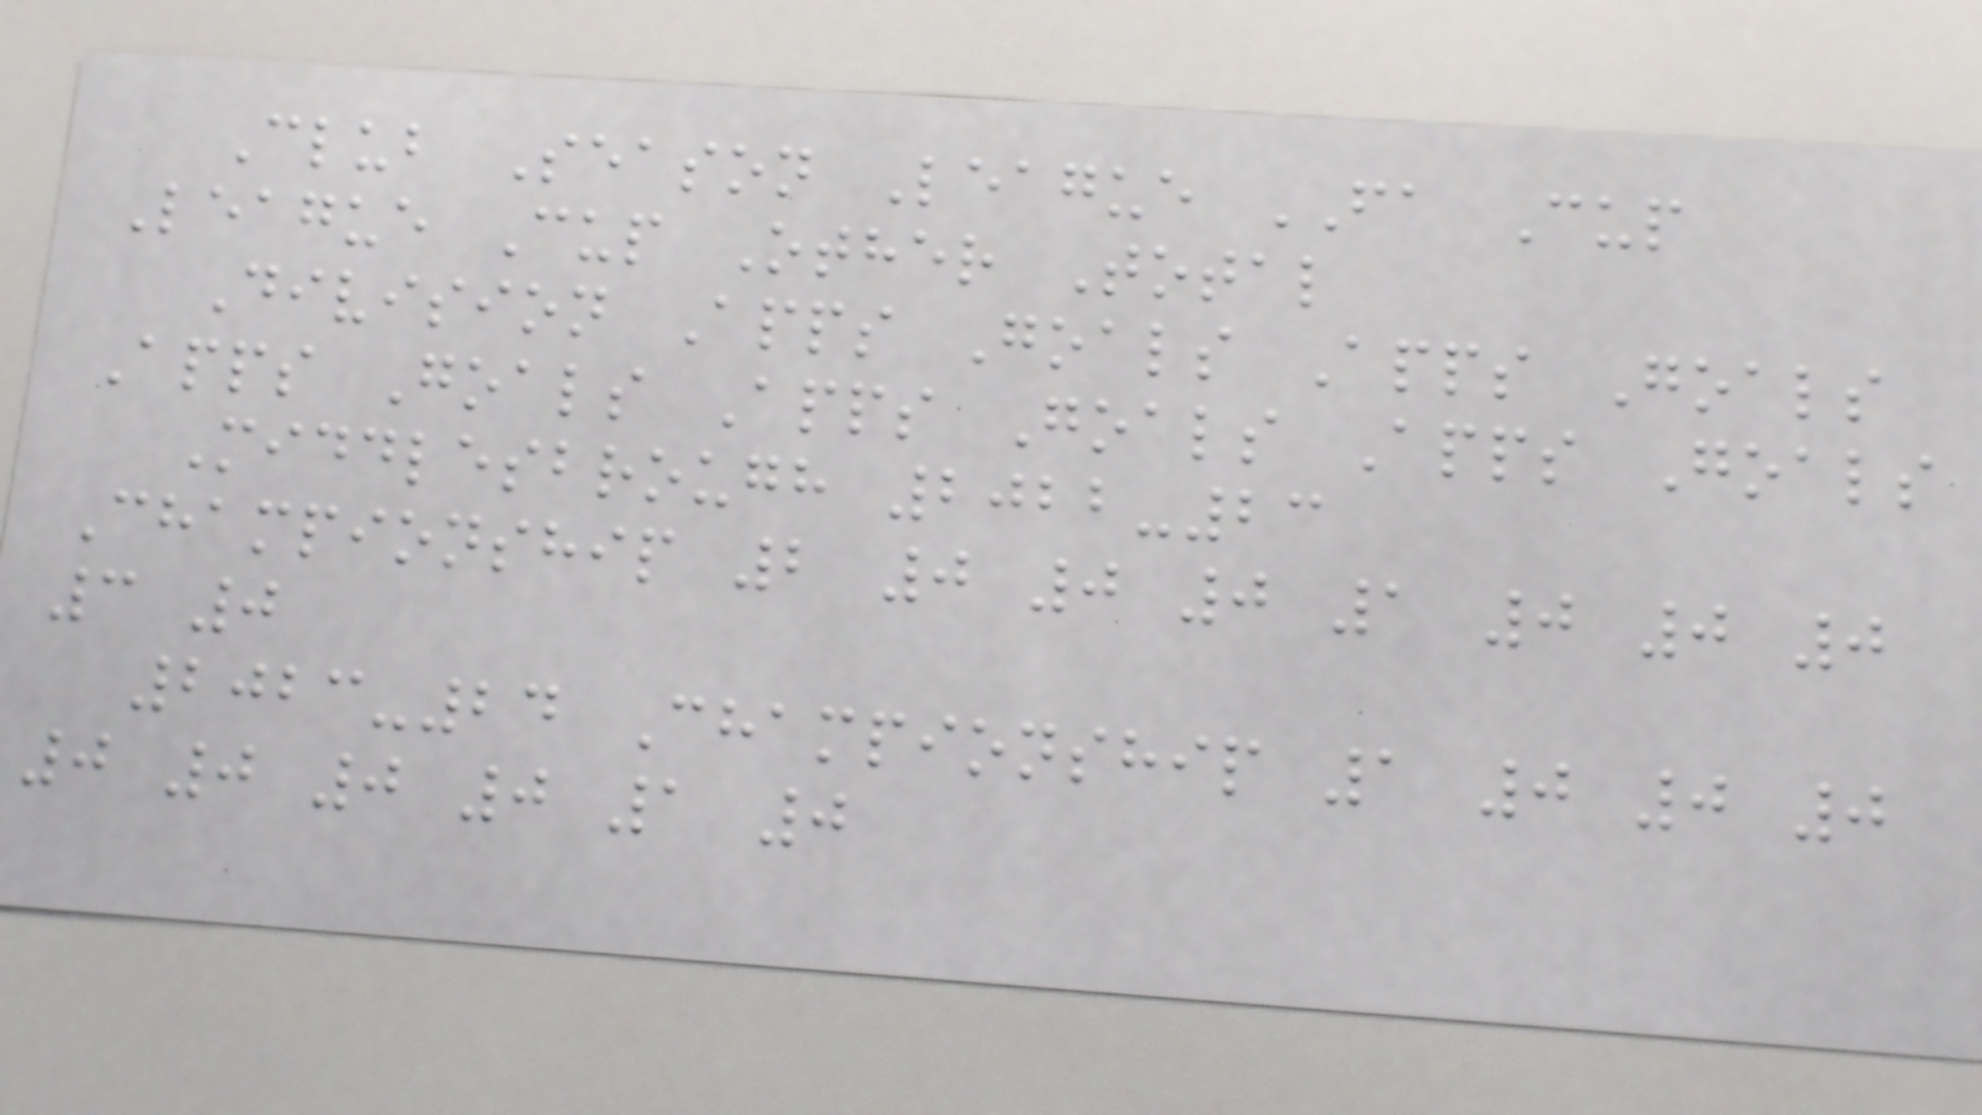Club Season League FA Cup
League Cup Other Total
Division Apps Goals Apps Goals
Apps Goals Apps Goals Apps Goals
Middlesbrough 2022-23
Championship 2 0 0 0 1 0 0 0
3 0
2023-24 Championship 1 0 0 0
0 0 0 0 1 0
